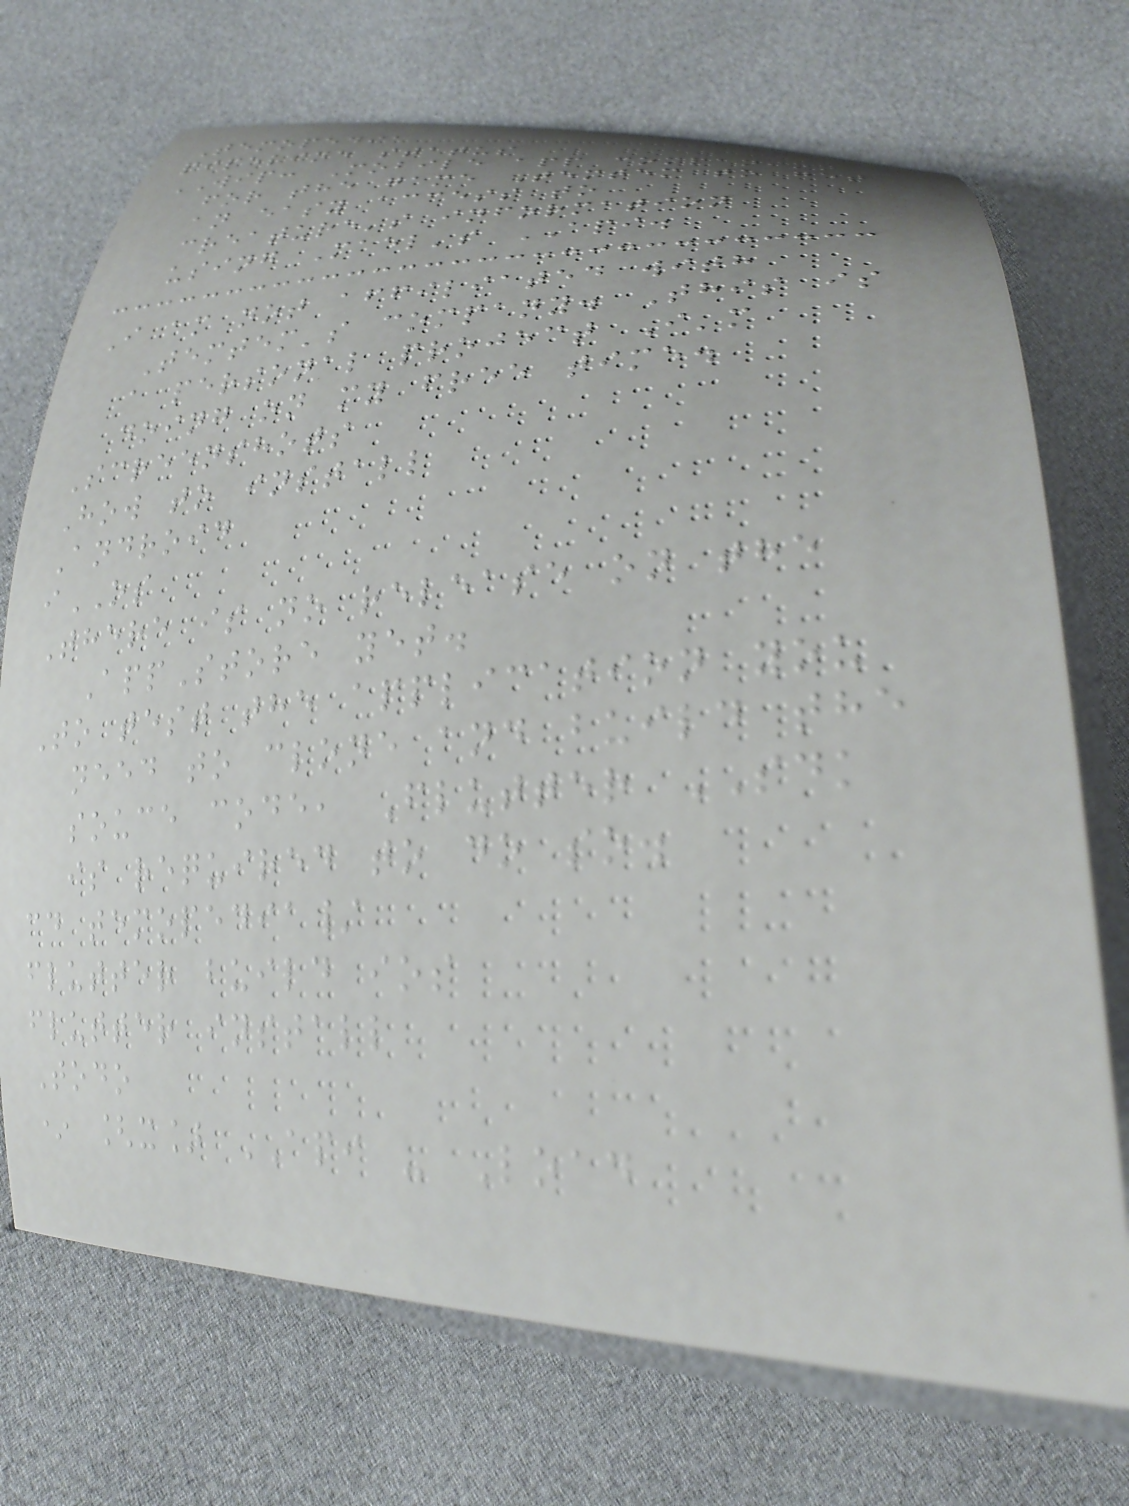Temopedia
pipeline status
WIP: Mobile app companion
for the game Temtem to get
an easy access to
creature's information
using Mael's API.
I am not affiliated with
Temtem's company. This is
a personal project I'm
doing on my free time.
Screenshots
How to install
Android
iOS
There is no release on the
AppStore yet.
To test the application you
need to clone and build the
souce code, Flutter SDK
is required to do so.
cd temopedia/
flutter build ios
flutter install
Todo
* [x] API - Load
